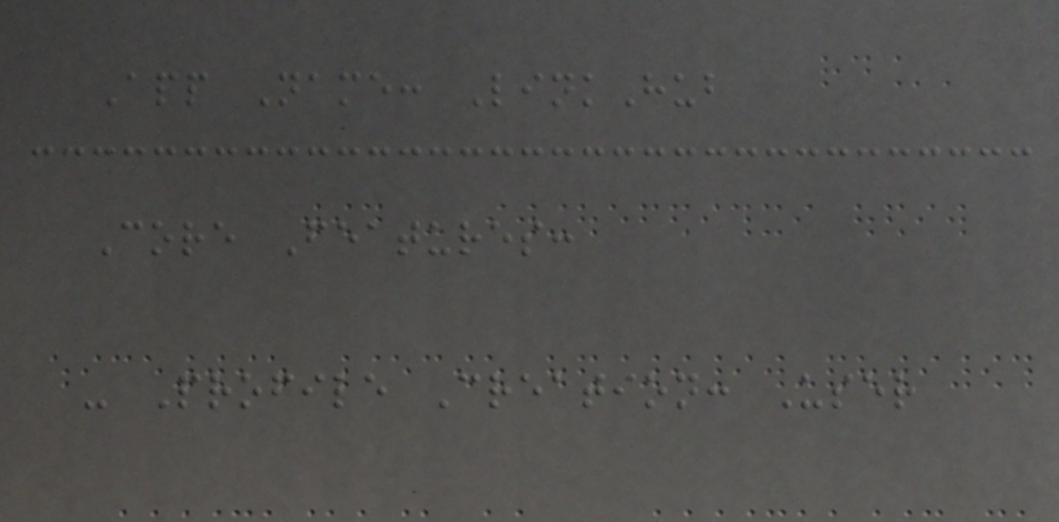App Name: LinkHub
Core Features:
- Profile Creation: User
